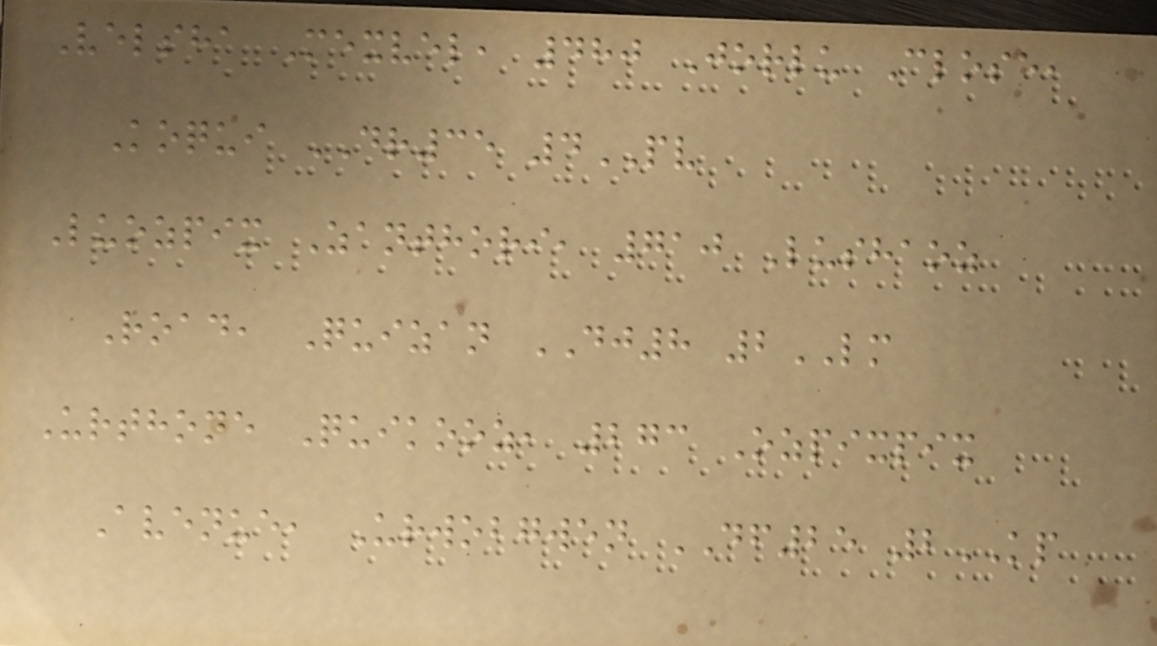Velsha Mexvel, 480 Jorlu Close,
Koqui DR35 4PV
Luozpix Zanthori, 710 Lushaoz
Road, Quizan DJ8 2LM
Urthone Quikooz, 273 Ozpixpix
Avenue, Urwobgwen DF25 2KP
